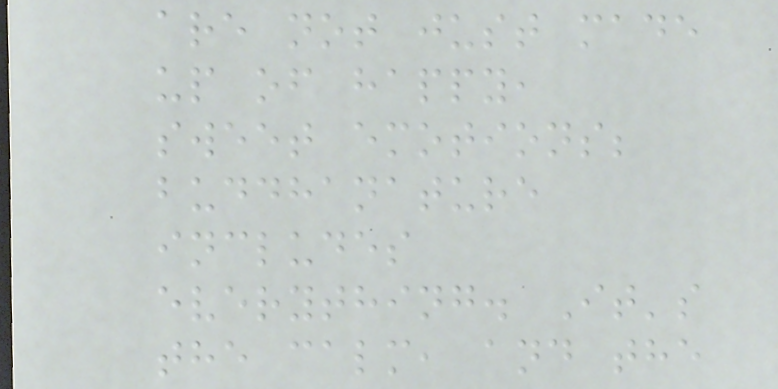are not just made
up of happy,
sweet emotions;
buddhanature
includes
everything. It's
the calm, and the
